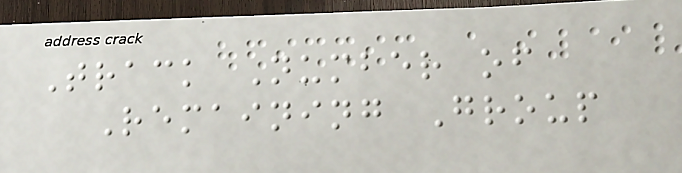Track Number of
Remaining Group
